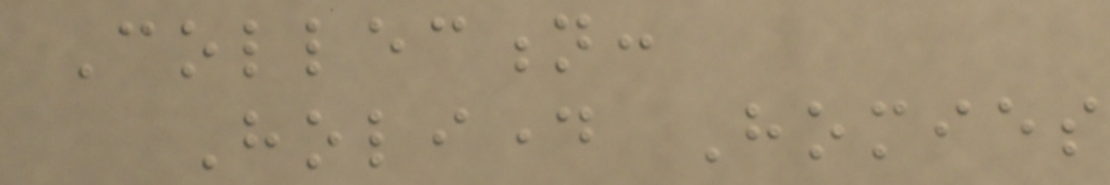Collection:
Holiday Homies
